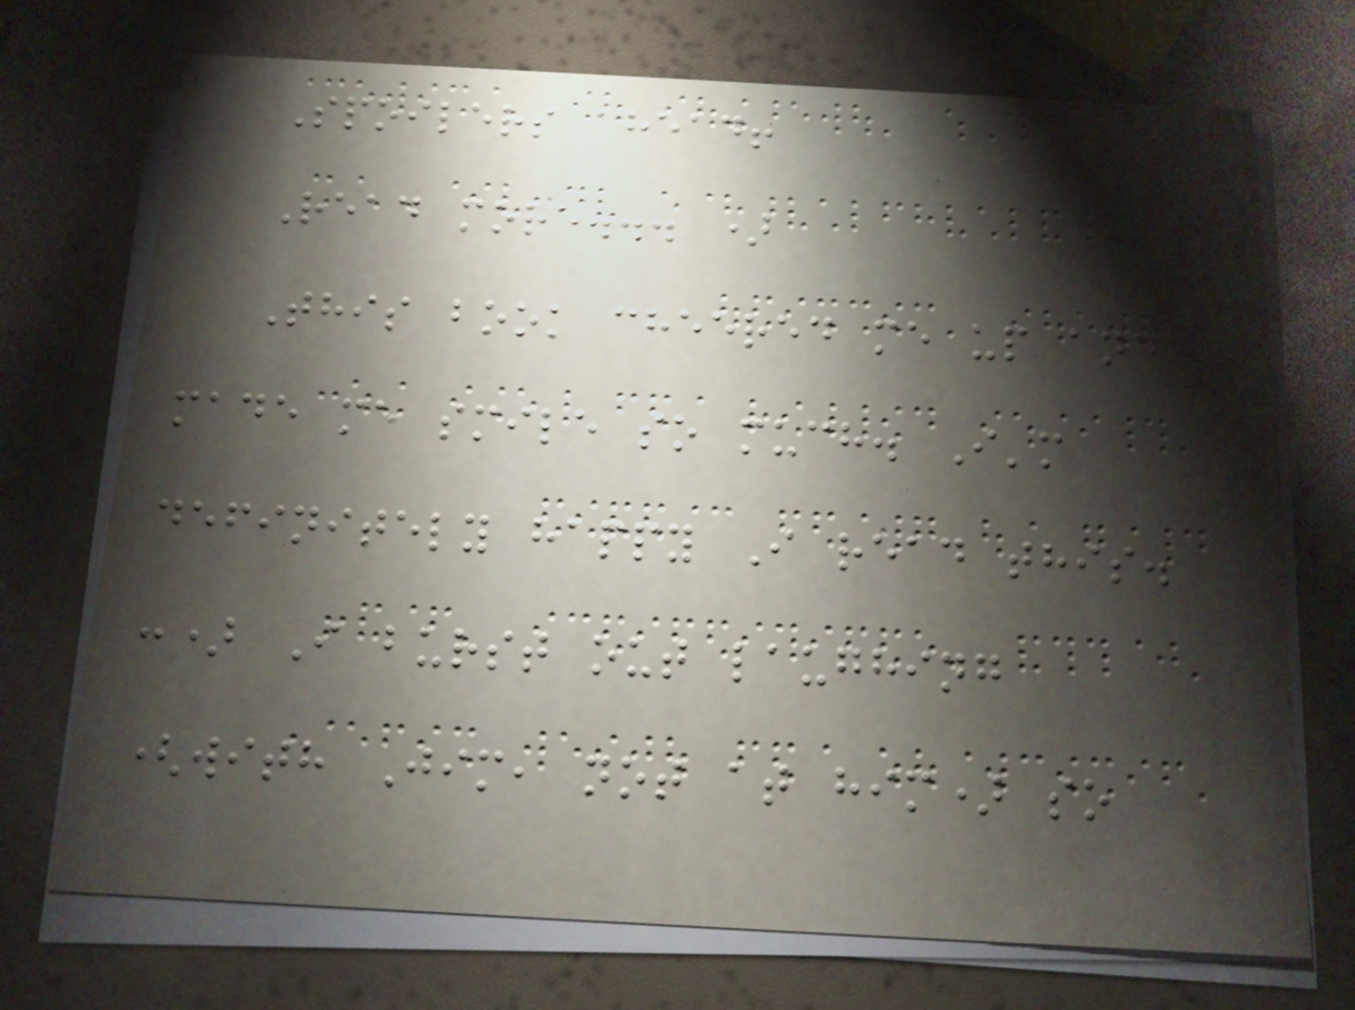Spoilers ahead!
Read more... )
This book cheered me up and
made me smile so much. I'm
definitely happy I read this.
:) I burst out laughing
(with Jim, not at him) so
